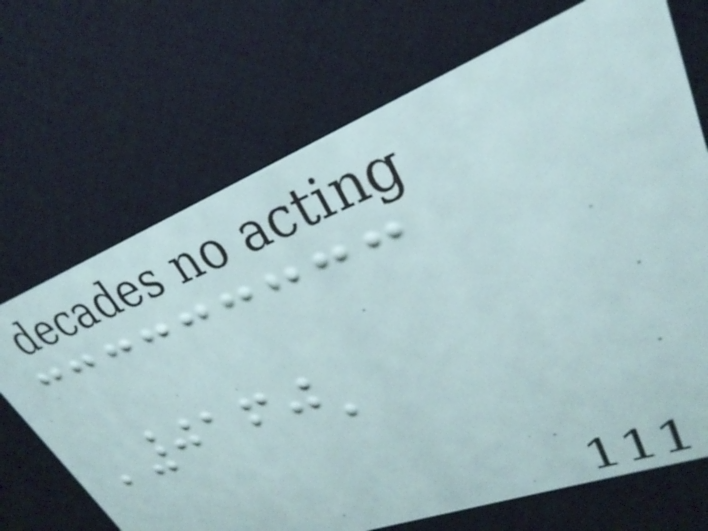'0160'
